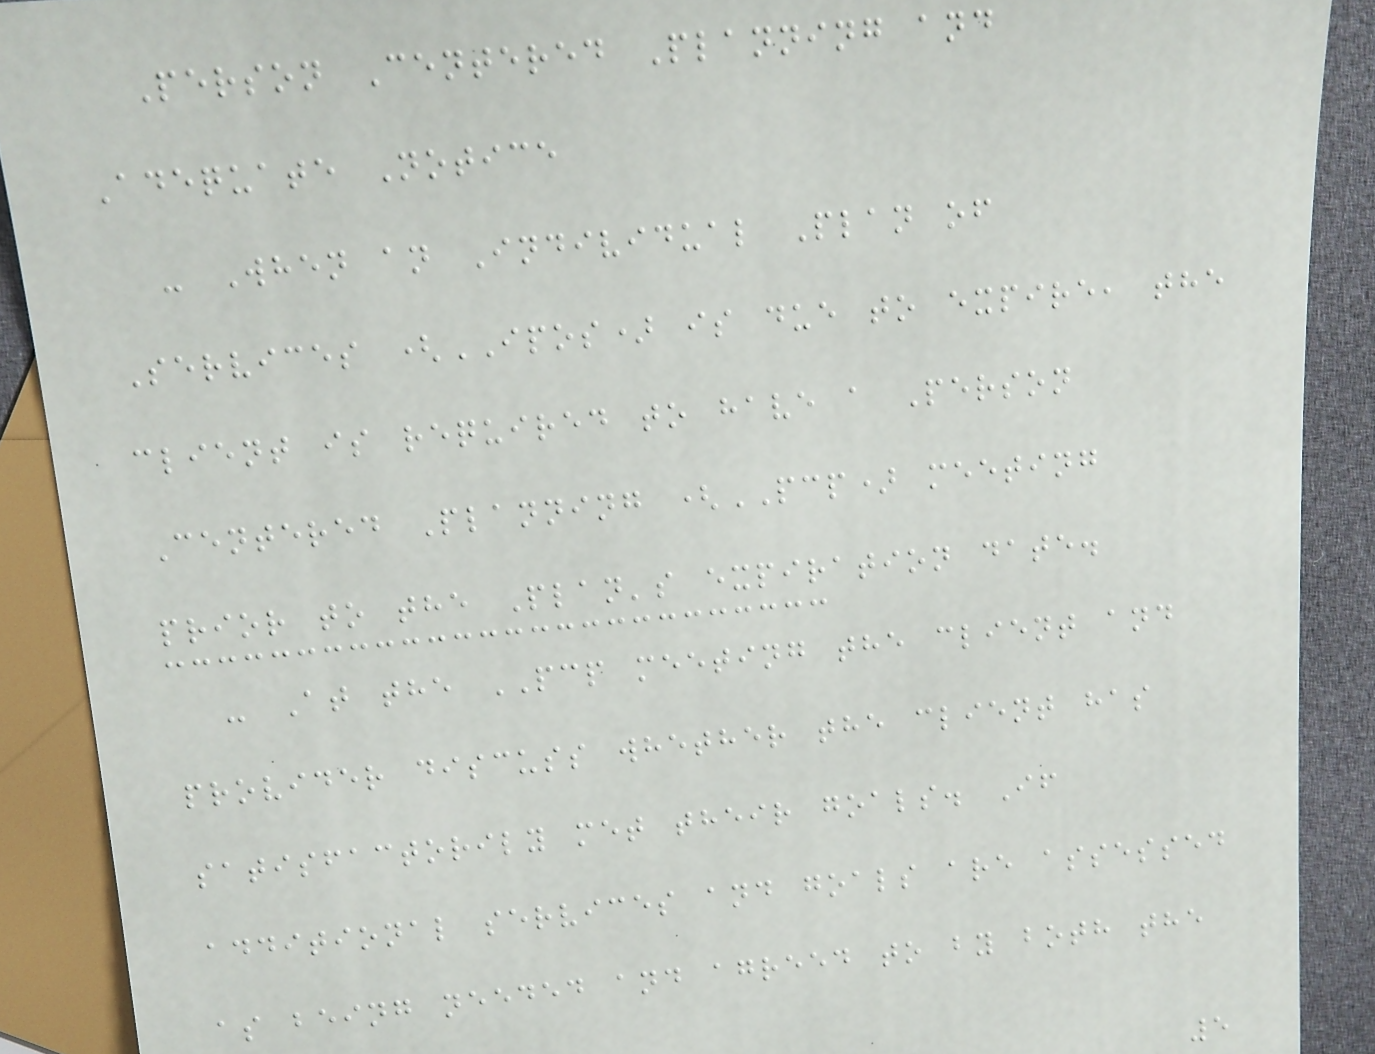Person Centered Planning and
Adequate Notice
- When an Individual Plan of
Services (IPOS) is due to expire, the
client is required to have a Person
Centered Planning (PCP) meeting
prior to the Plan's expiration date.
- At the PCP meeting the client and
provider discuss whether the client has
satisfactorily met their goals. If
additional services and goals are assessed
as being needed and agreed to by both the
5
